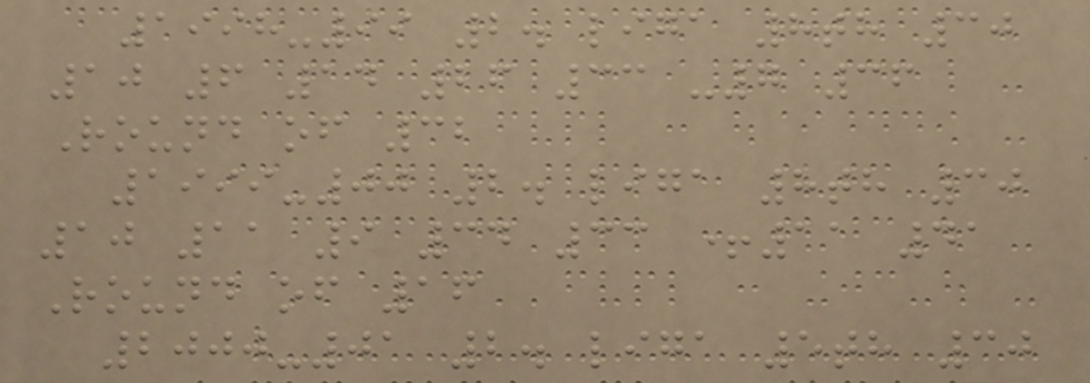1998-99 2. liga 8th 30
10 6 14 26 33 -7 36
Round of 32
1999-00 2. liga 8th 30
10 11 9 34 33 +11 41
Round of 16
2000-01 2. liga 5th 30
